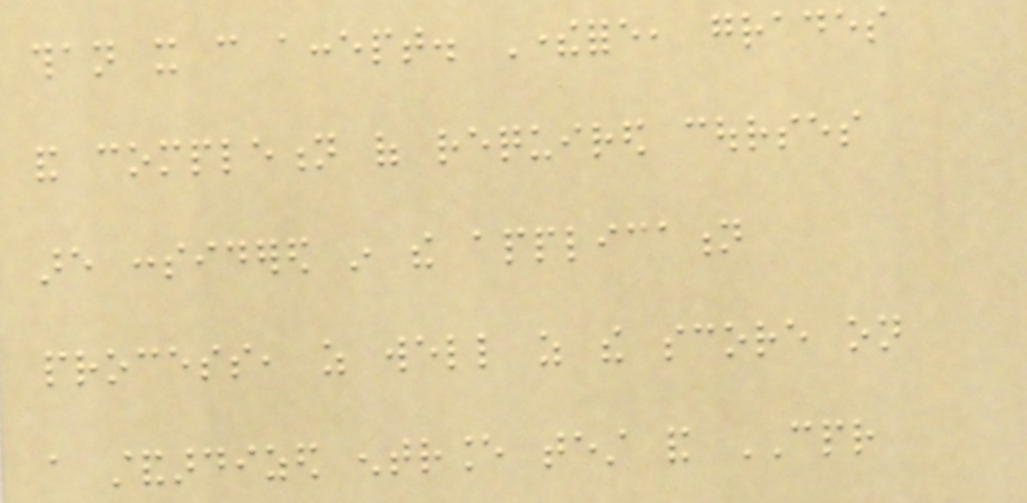than it can accept. Therefore, grades
and completion of required courses
are considered in the application
process, as well as the score on
a standardized entrance test and CPR
